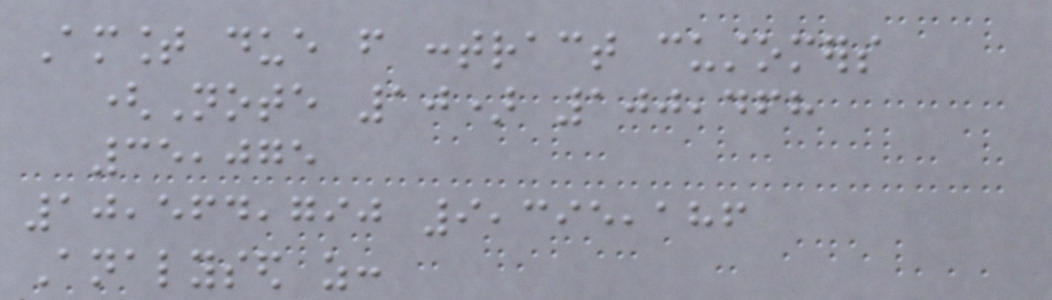Amount due from contract customers
(Note 10) 100,468
35,075
10,564,790 9,395,186
Analysed as:
